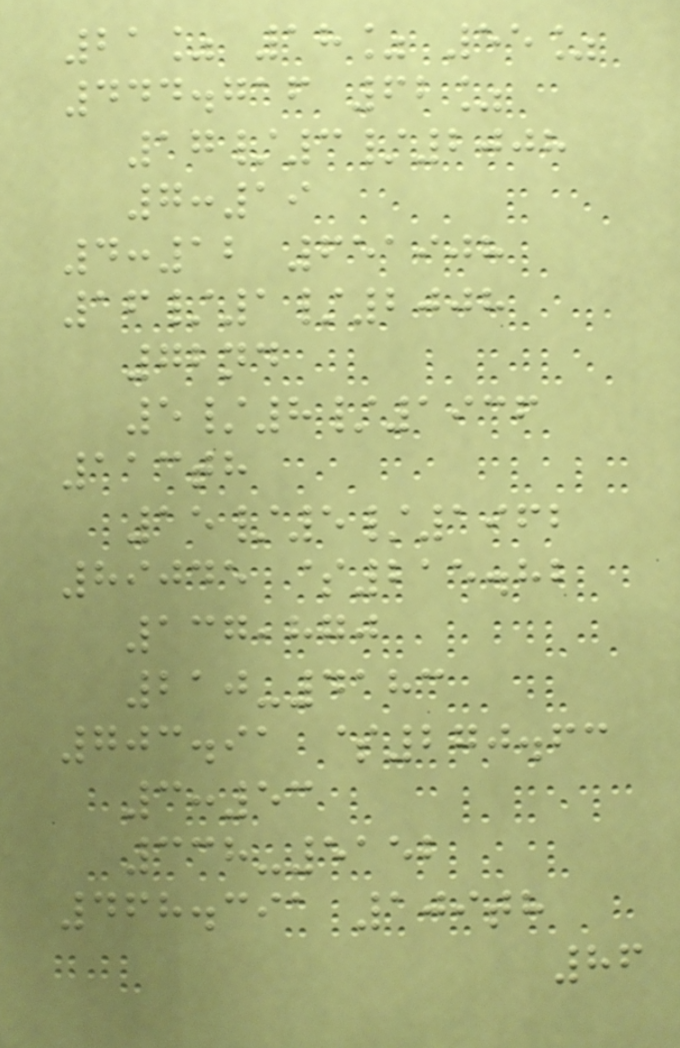21% 18% 55%
444.716 62%
17/3/2008
7:19
4:12 651908
16/1/2008
72nd
5/8/1936
113th
15/5/1962
89045 $215.82
137,870
210-4183
703.91 $270.63
3:53
338-5152
468.391 109th
86
